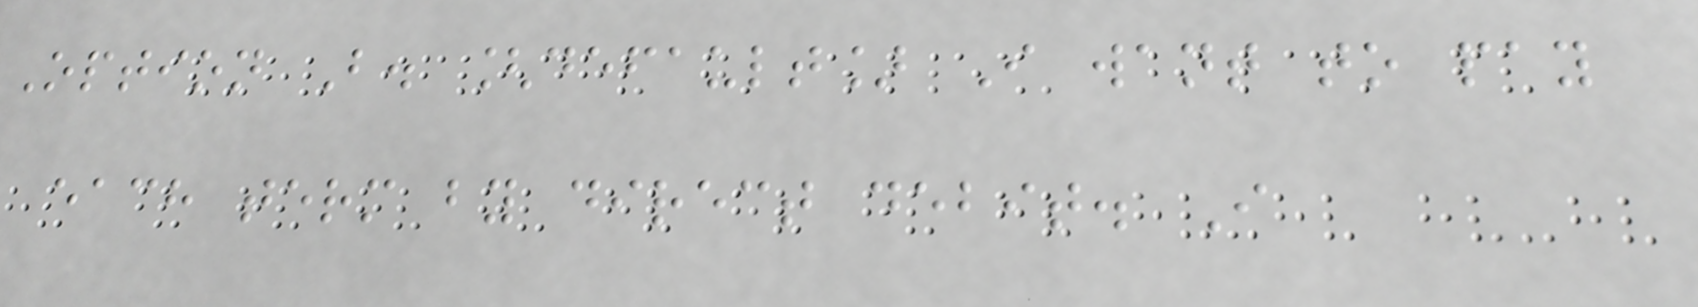Option B. [default] I want to pay
each term by direct debit. I
